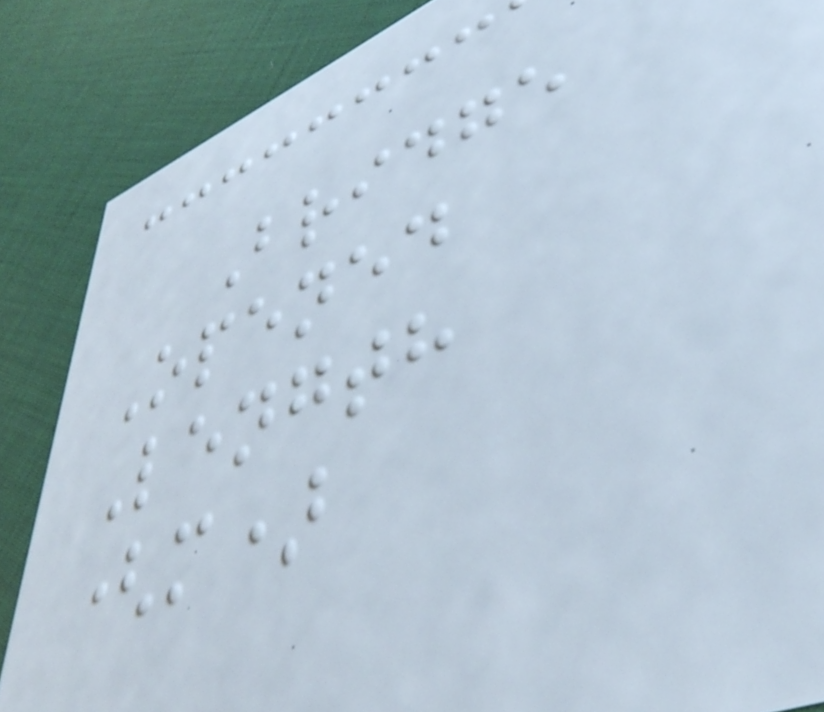Bridge
Opened
Length
(m)
